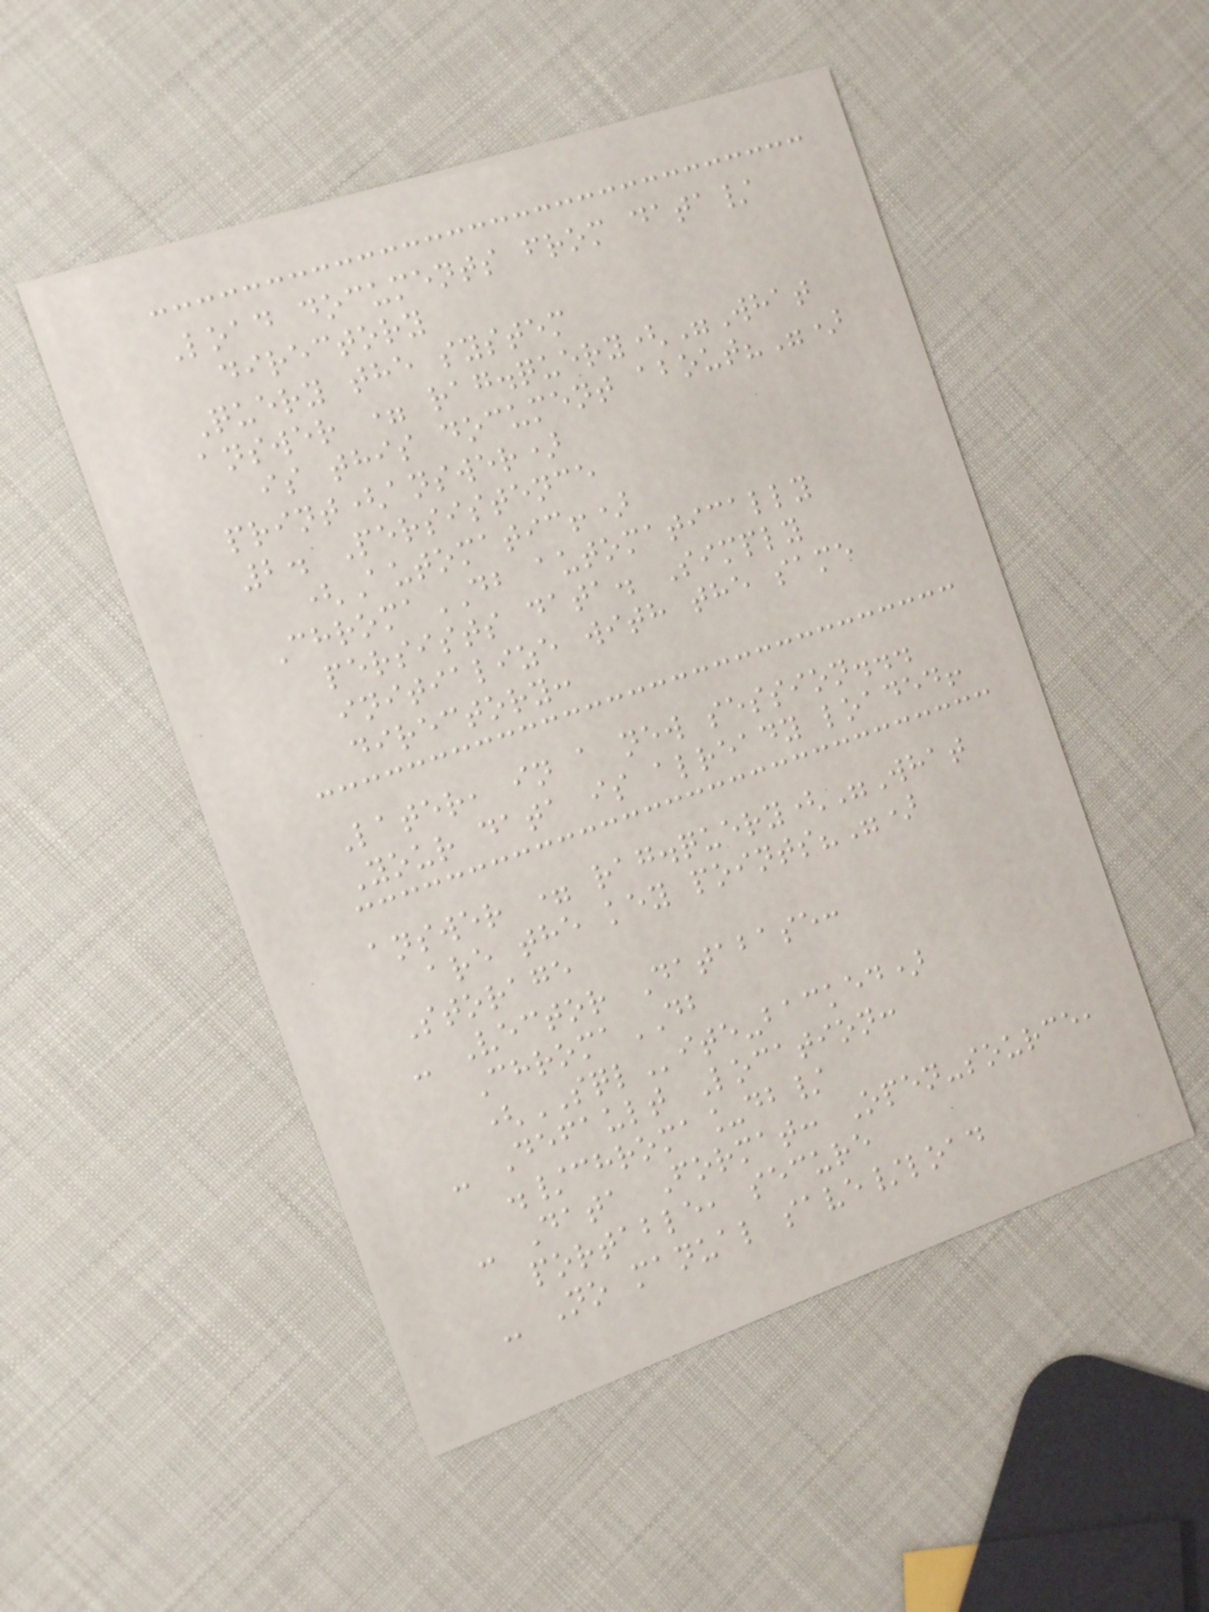Load documents from data/
directory
Query the system
answer = rag.query("What
is this document about?")
print(answer)
2. Persistence
(Automatic!)
ChromaDB automatically
persists data. Simply
initialize with the same
directory:
Later, in a new session...
Your data is already loaded!
answer = rag.query("What
are the key points?")
Storage
- Vector Database:
ChromaDB
(SQLite-backed)
- Default Location:
./chroma_db/
- Data Format: Open-source,
portable, secure
- No manual save/load
